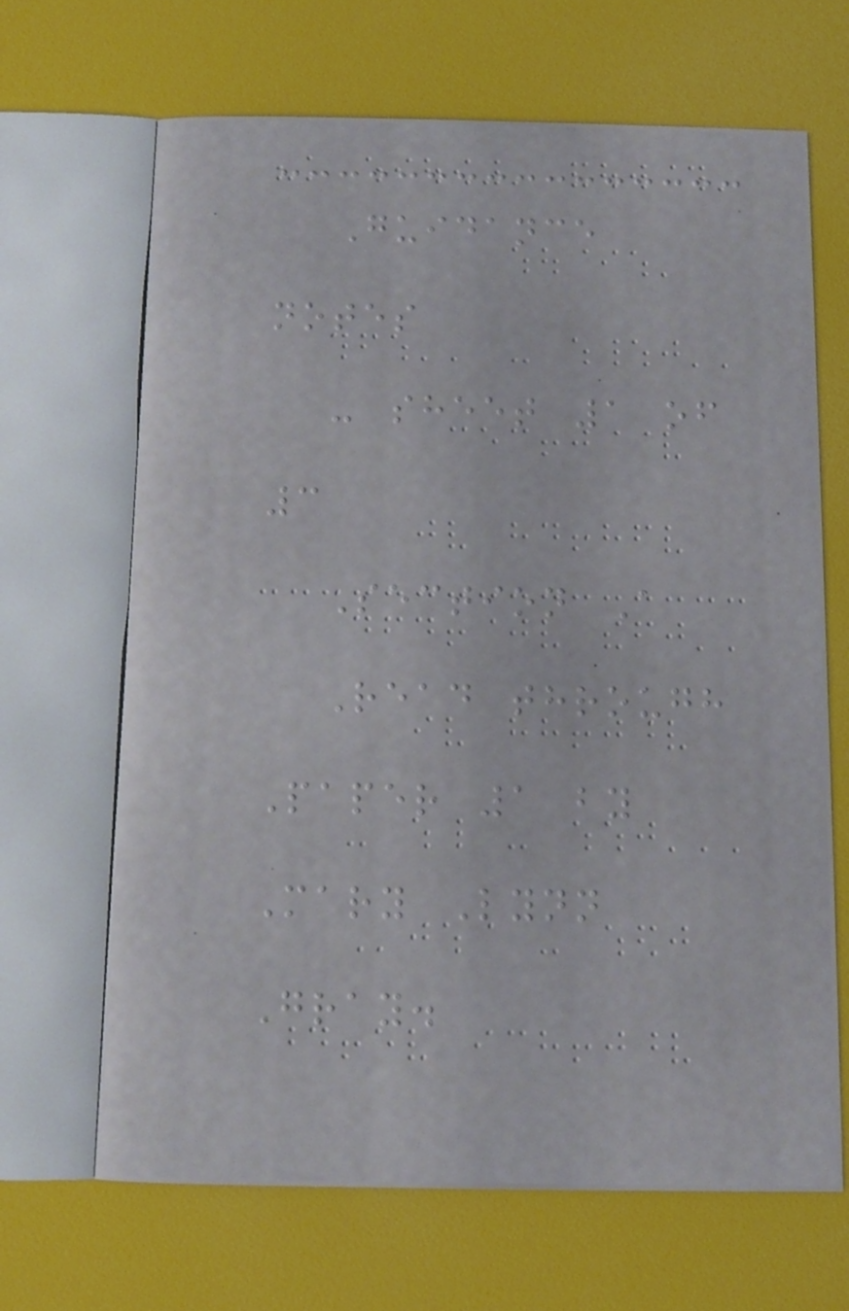Guidance
notes
- sheet 1 of
3
Section A
Read through
Paper 1 by
Mary Lynn
Gray.
